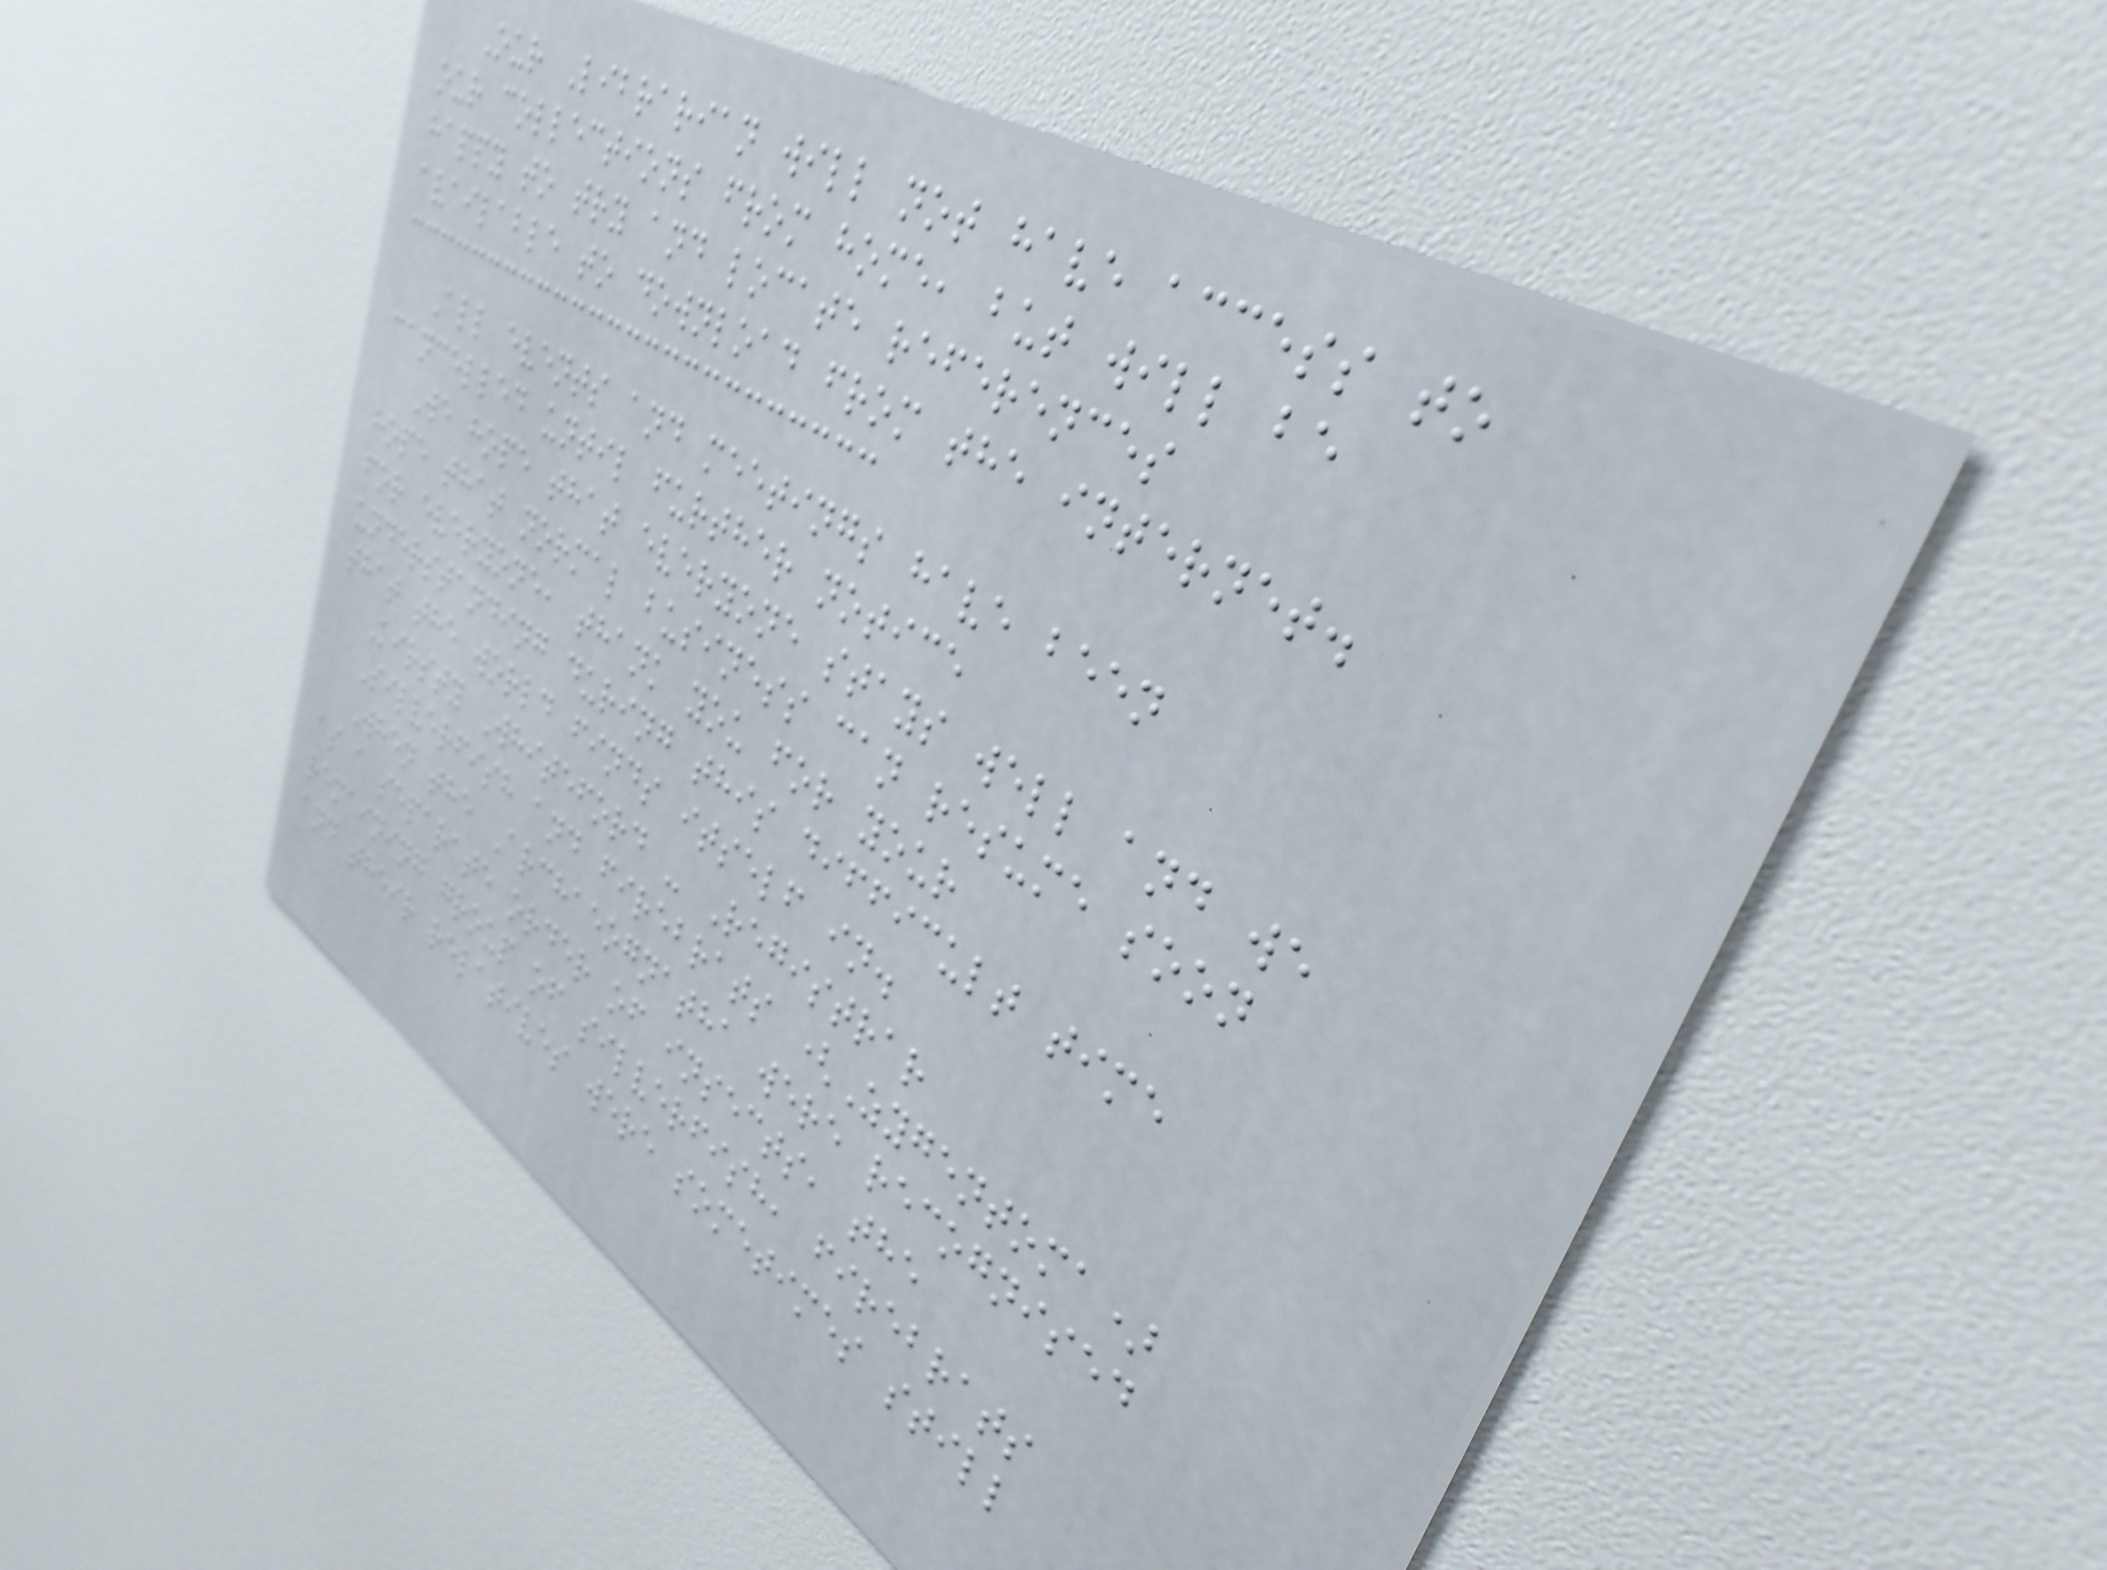Our Librarian will not have access to
our collections from home, but will be
happy to try and locate references
available to download from the internet.
All events and meetings have been
cancelled until further notice
We hope that everyone stays well and we
hope that normal business can resume soon
for everyone, thank you for your
understanding during this difficult time
that the world finds itself in.
Kirsty Whiteford - Registrar
Silverfish and firebrats (Zygentoma)
When the Archaeognatha were recognised
as a separate order of insects, the
remaining group of silverfish, firebrats
and their relatives were sometimes still
